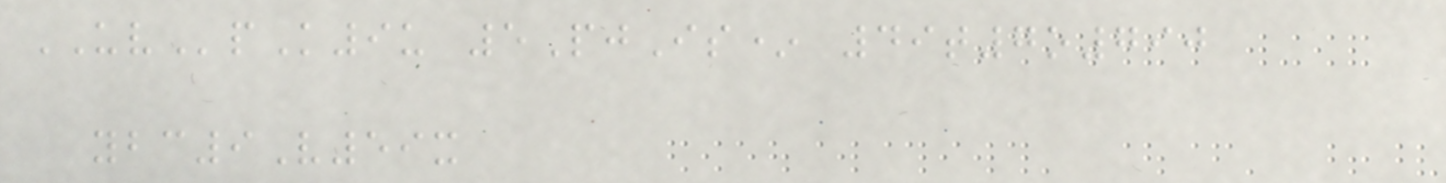UVpK9u 5PjIs* 49t7o790
ybc9V59x
